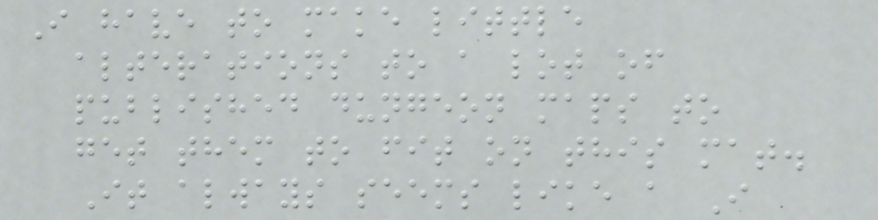I have to make little
alterations to a lot of
published dungeon maps to
get them to fit on this mat.
It always seems like a I
